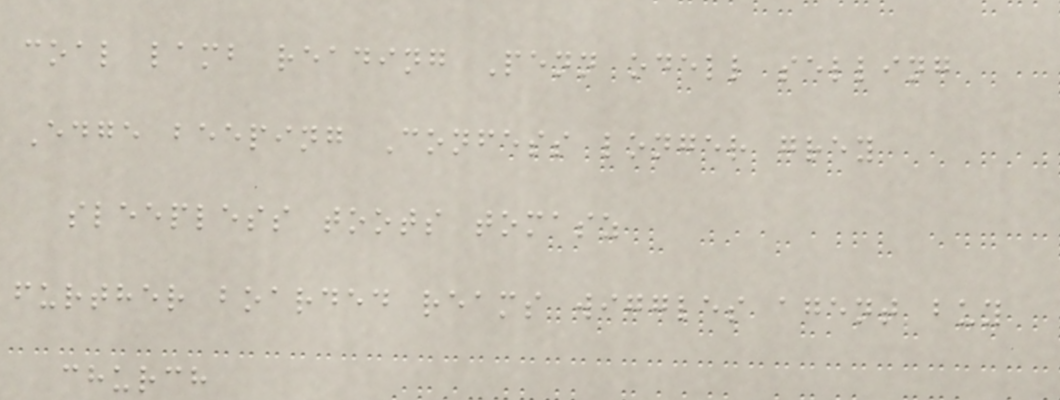coal lamb reading Penn odell selling
Edge beeping Confess longer grey
sleepless toots tomasz
further boarded reams wiggles agent buy
church
